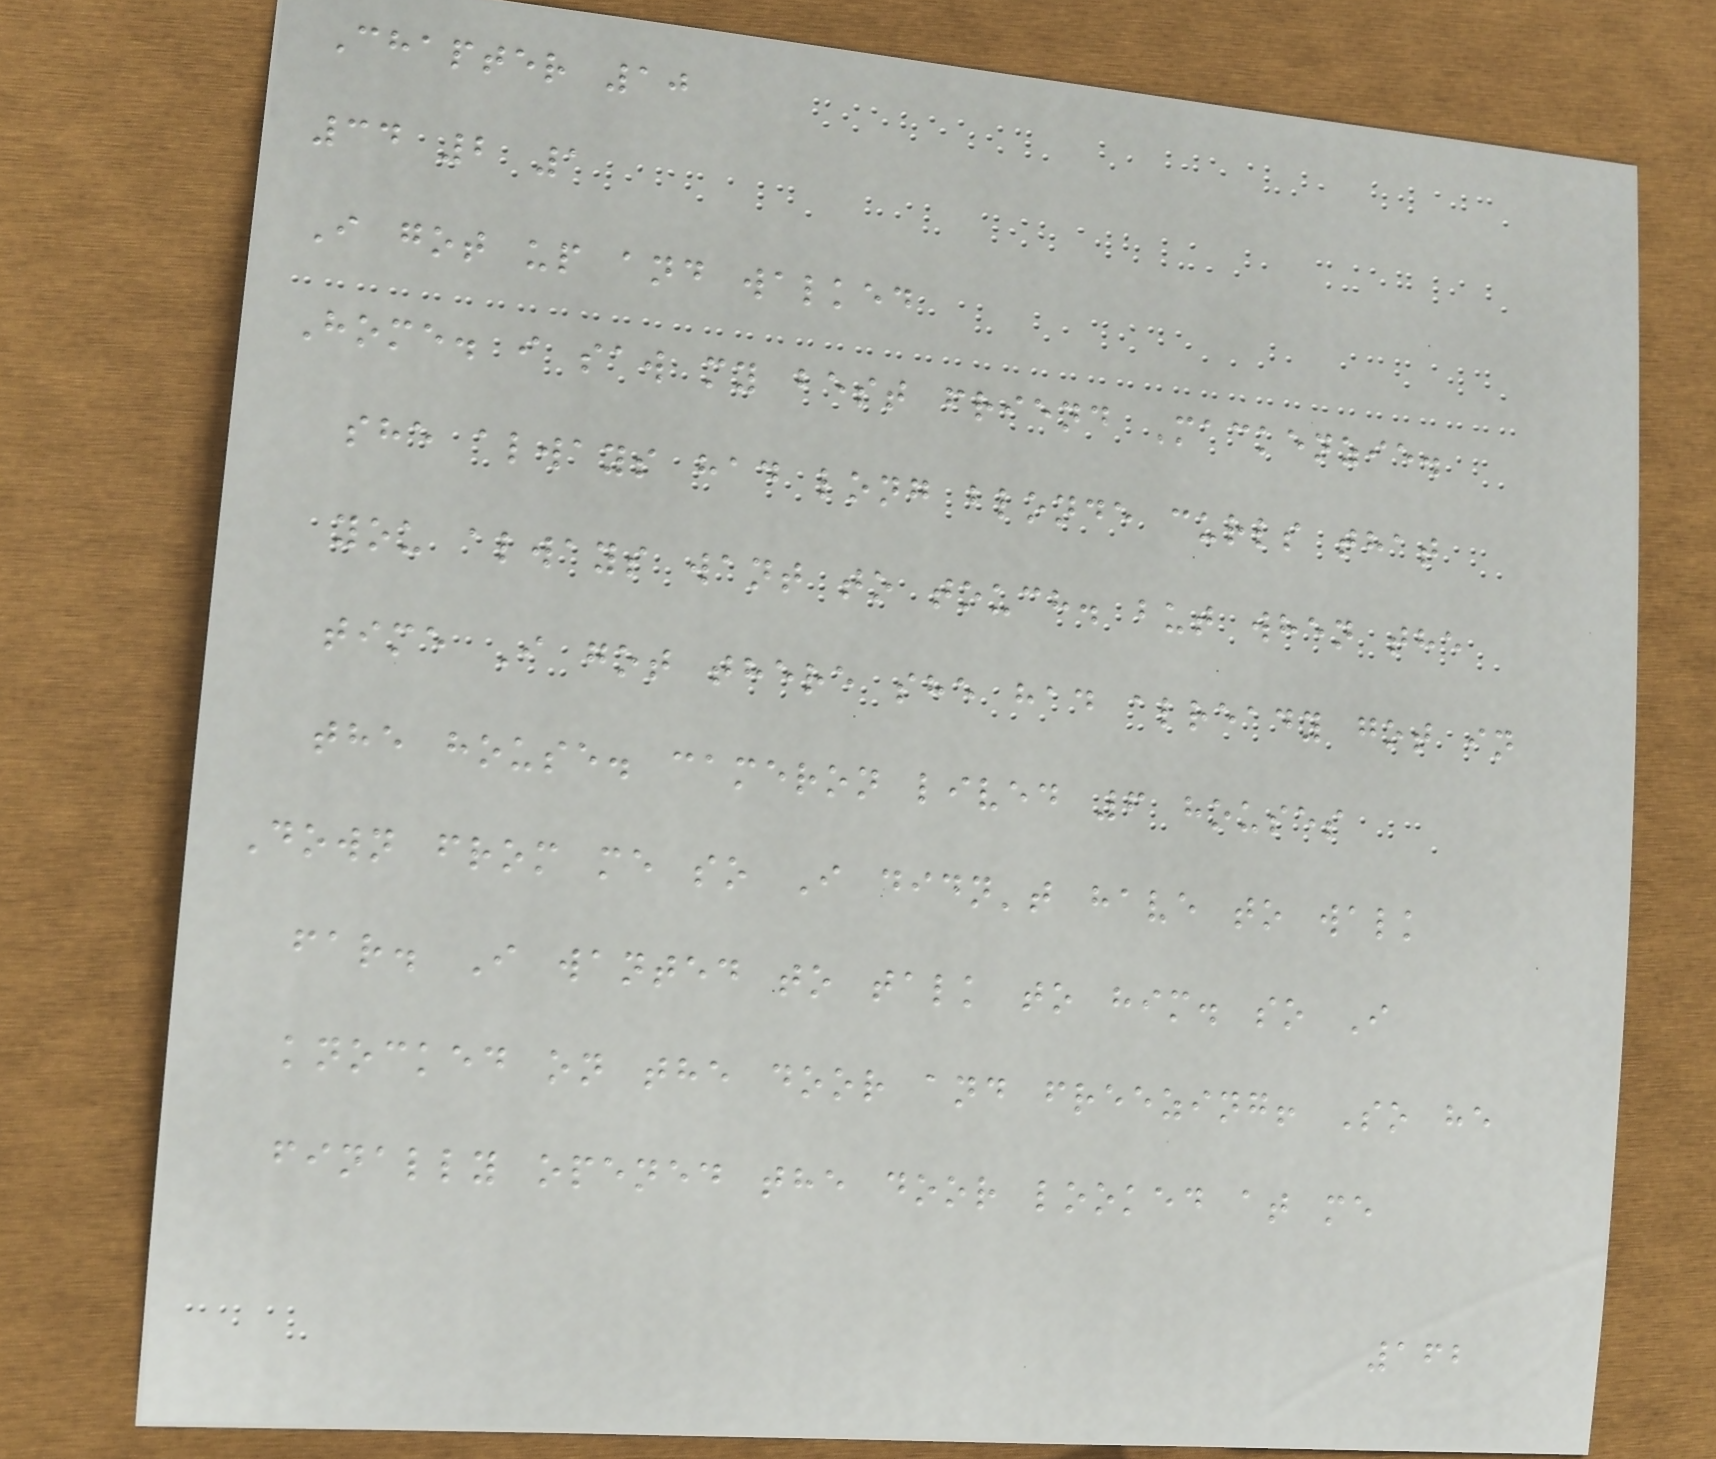Chapter 10
34 2 1
I got up and walked
Home. i saw my best friend Mackenzie.
she always had long blonde curls that
you always want to touch. but when the
time I got there she had already got in
the house. cameron lived 6 houses
Down from me so I didn't have to walk
far. I wanted to talk to him. so I
knocked on the door and freezing! So he
finally opened the door looked at me
162
